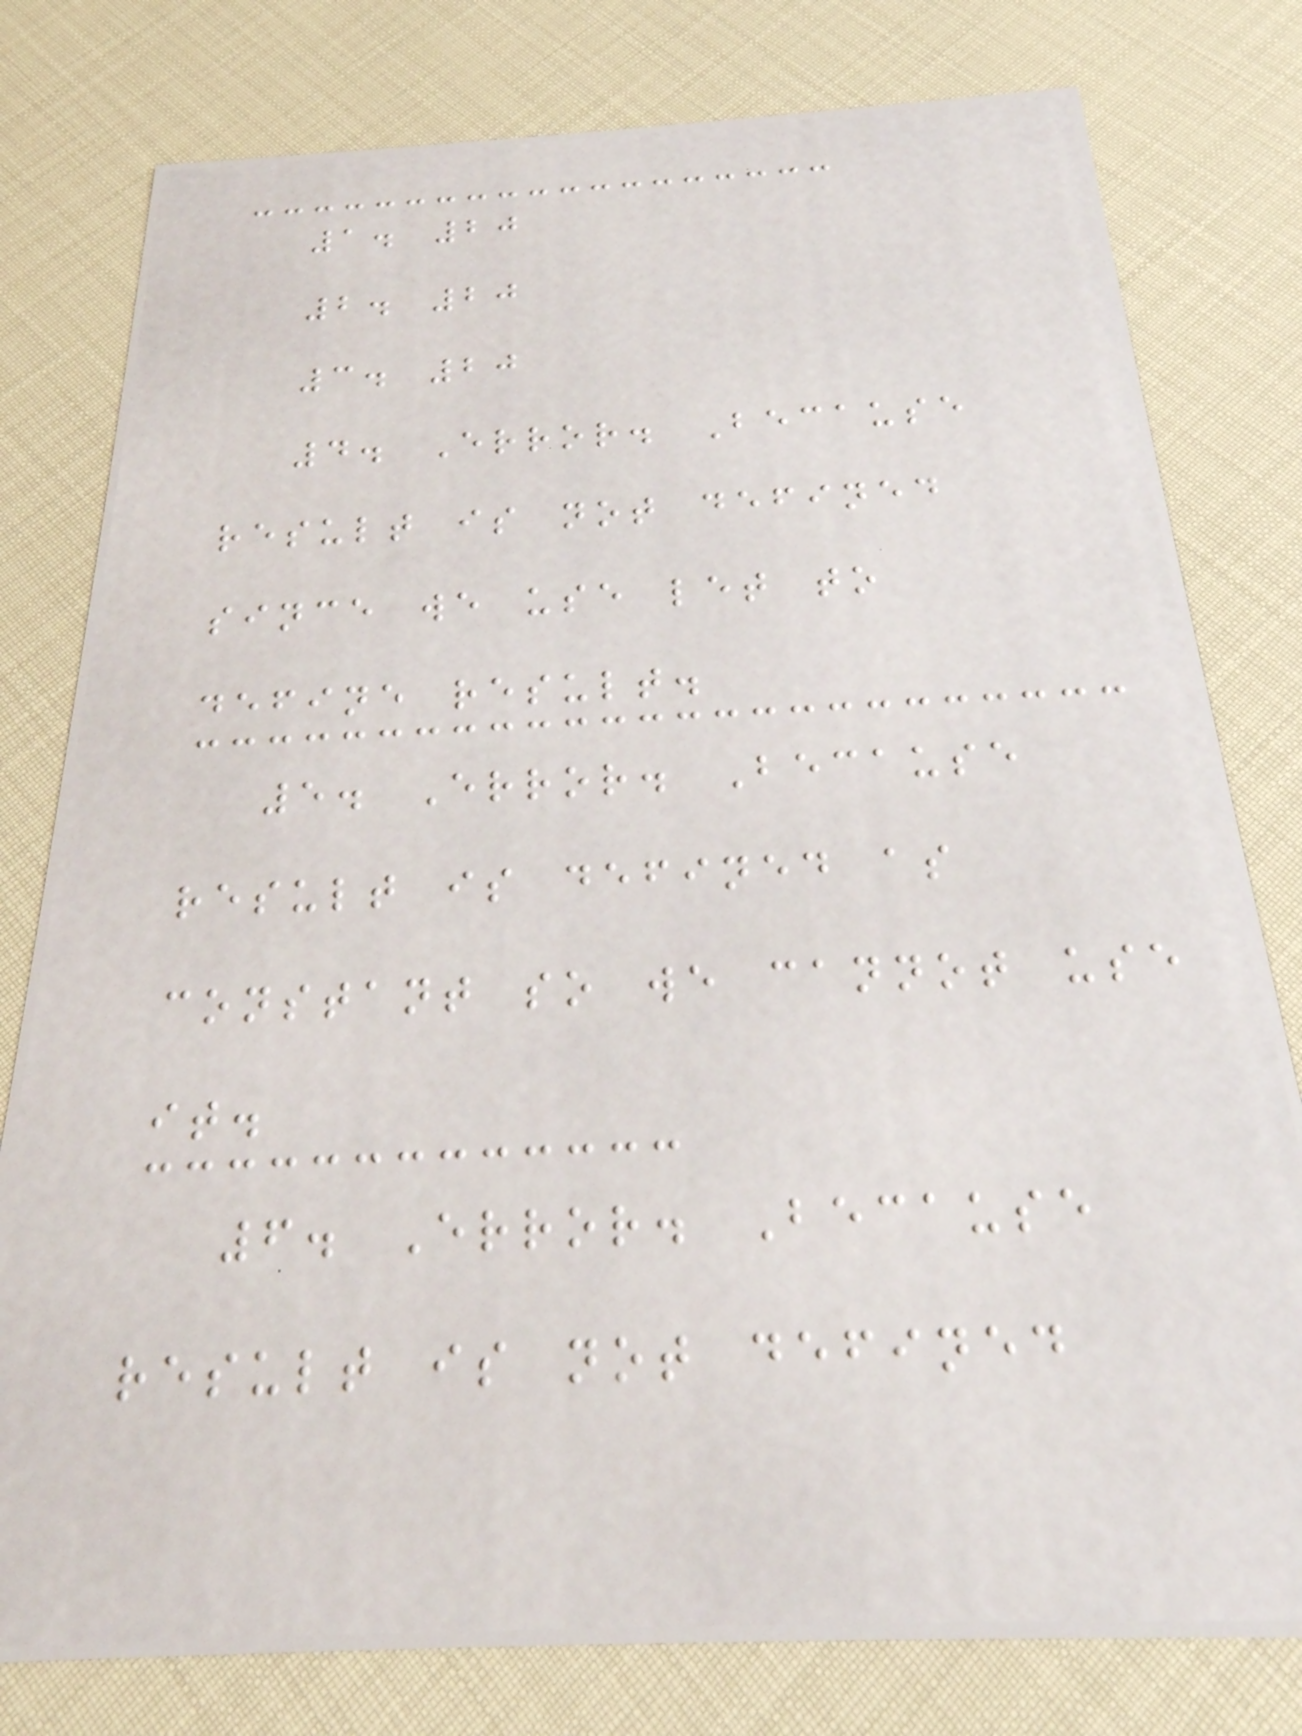1. 20
2. 20
3. 20
4. Error. Because
result is not defined
since we use let to
define result.
5. Error. Because
result is defined as
constant so we cannot use
it.
6. Error. Because
result is not defined
